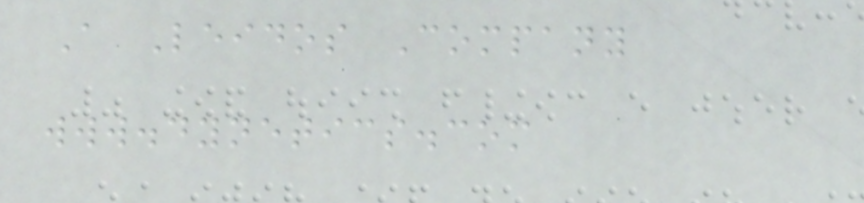A Leidos Company
www.dynetics.com
